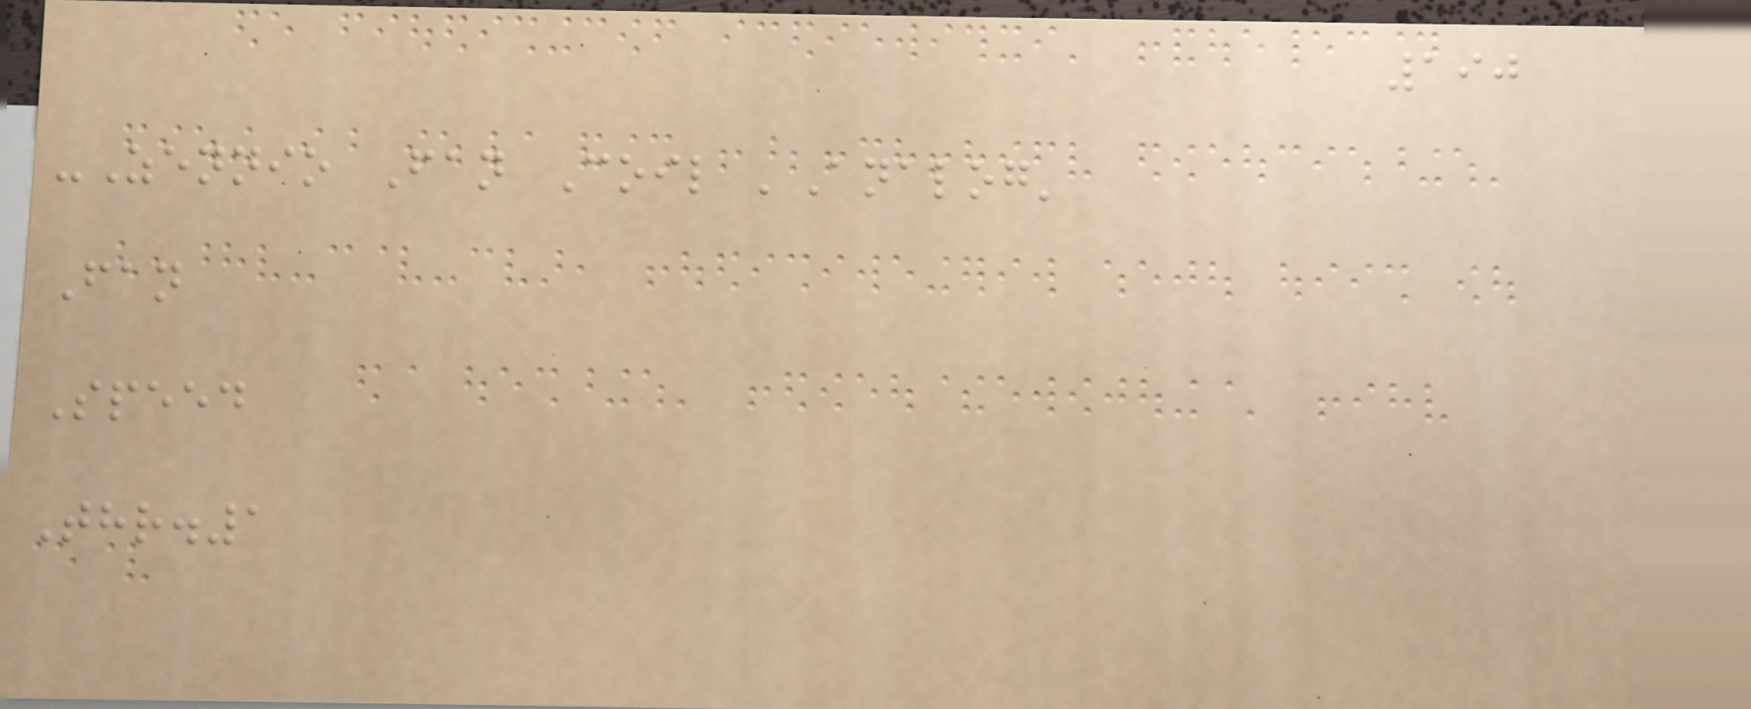190
-Zennio Fan Coil 'Analog'
Fan
Speed
Thr.1
